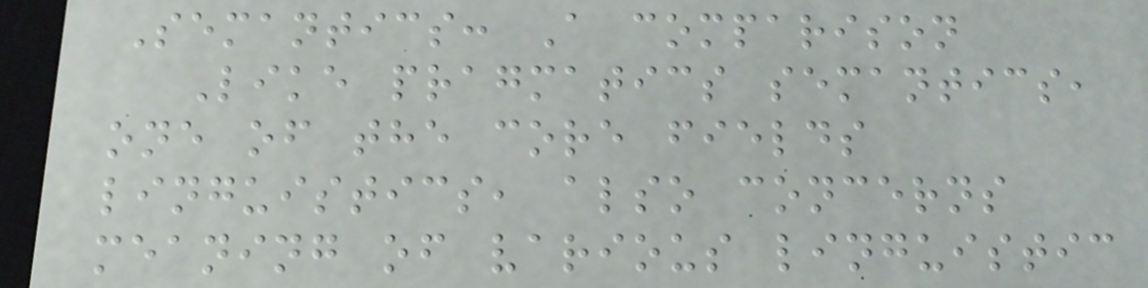Semantics: A comparison
Like pragmatics semantics,
one of the core fields
linguistics, also concerns
meaning of various linguistic
